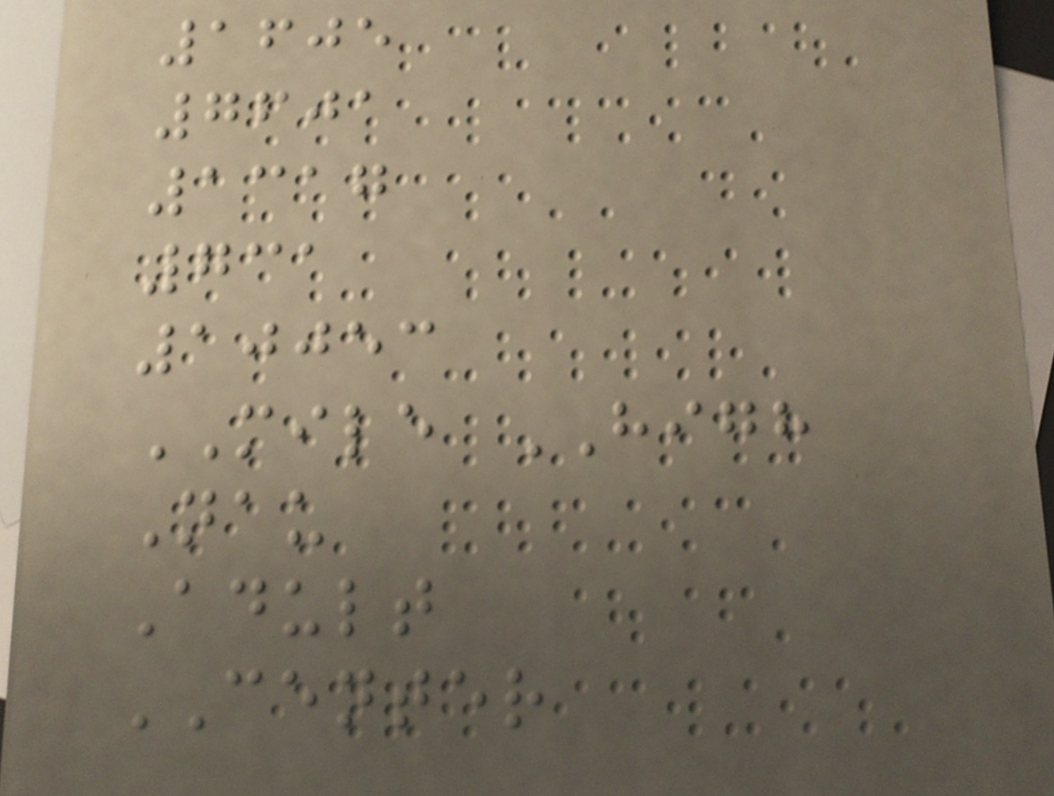1605
7601
1317
731
10053
MILE HIGH
Nau
Adult
CENTER
